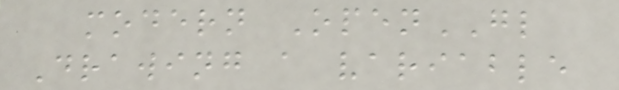modern OpenGL
Drawing a variable
